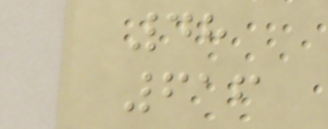48
616
